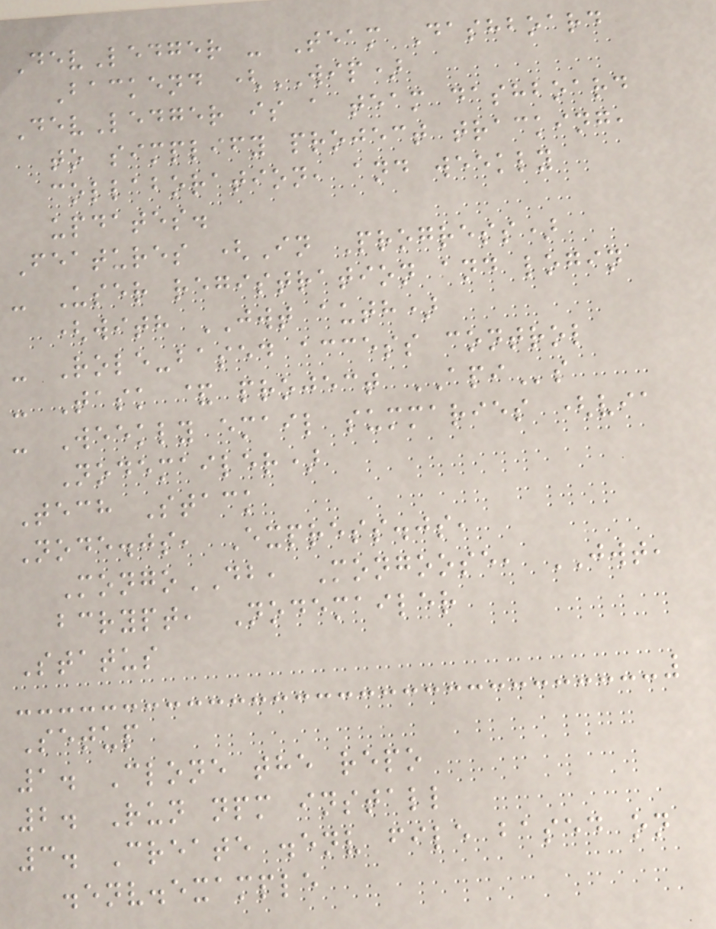DevLedger - Team Dashboard
Backend (WIP)
DevLedger is a team dashboard
to simplify project tracking,
collaboration, and weekly
updates.
Features (In Progress)
- User registration and login
(with JWT auth)
- Role-based access control
- Task & project APIs
- Weekly email summaries (via
Nodemailer)
Tech Stack
Node.js, Express.js,
MongoDB, Mongoose, JWT,
bcrypt, Nodemailer
Status
Setup
1. Clone the repo
2. Run npm install
3. Create .env file based on
.env.example
